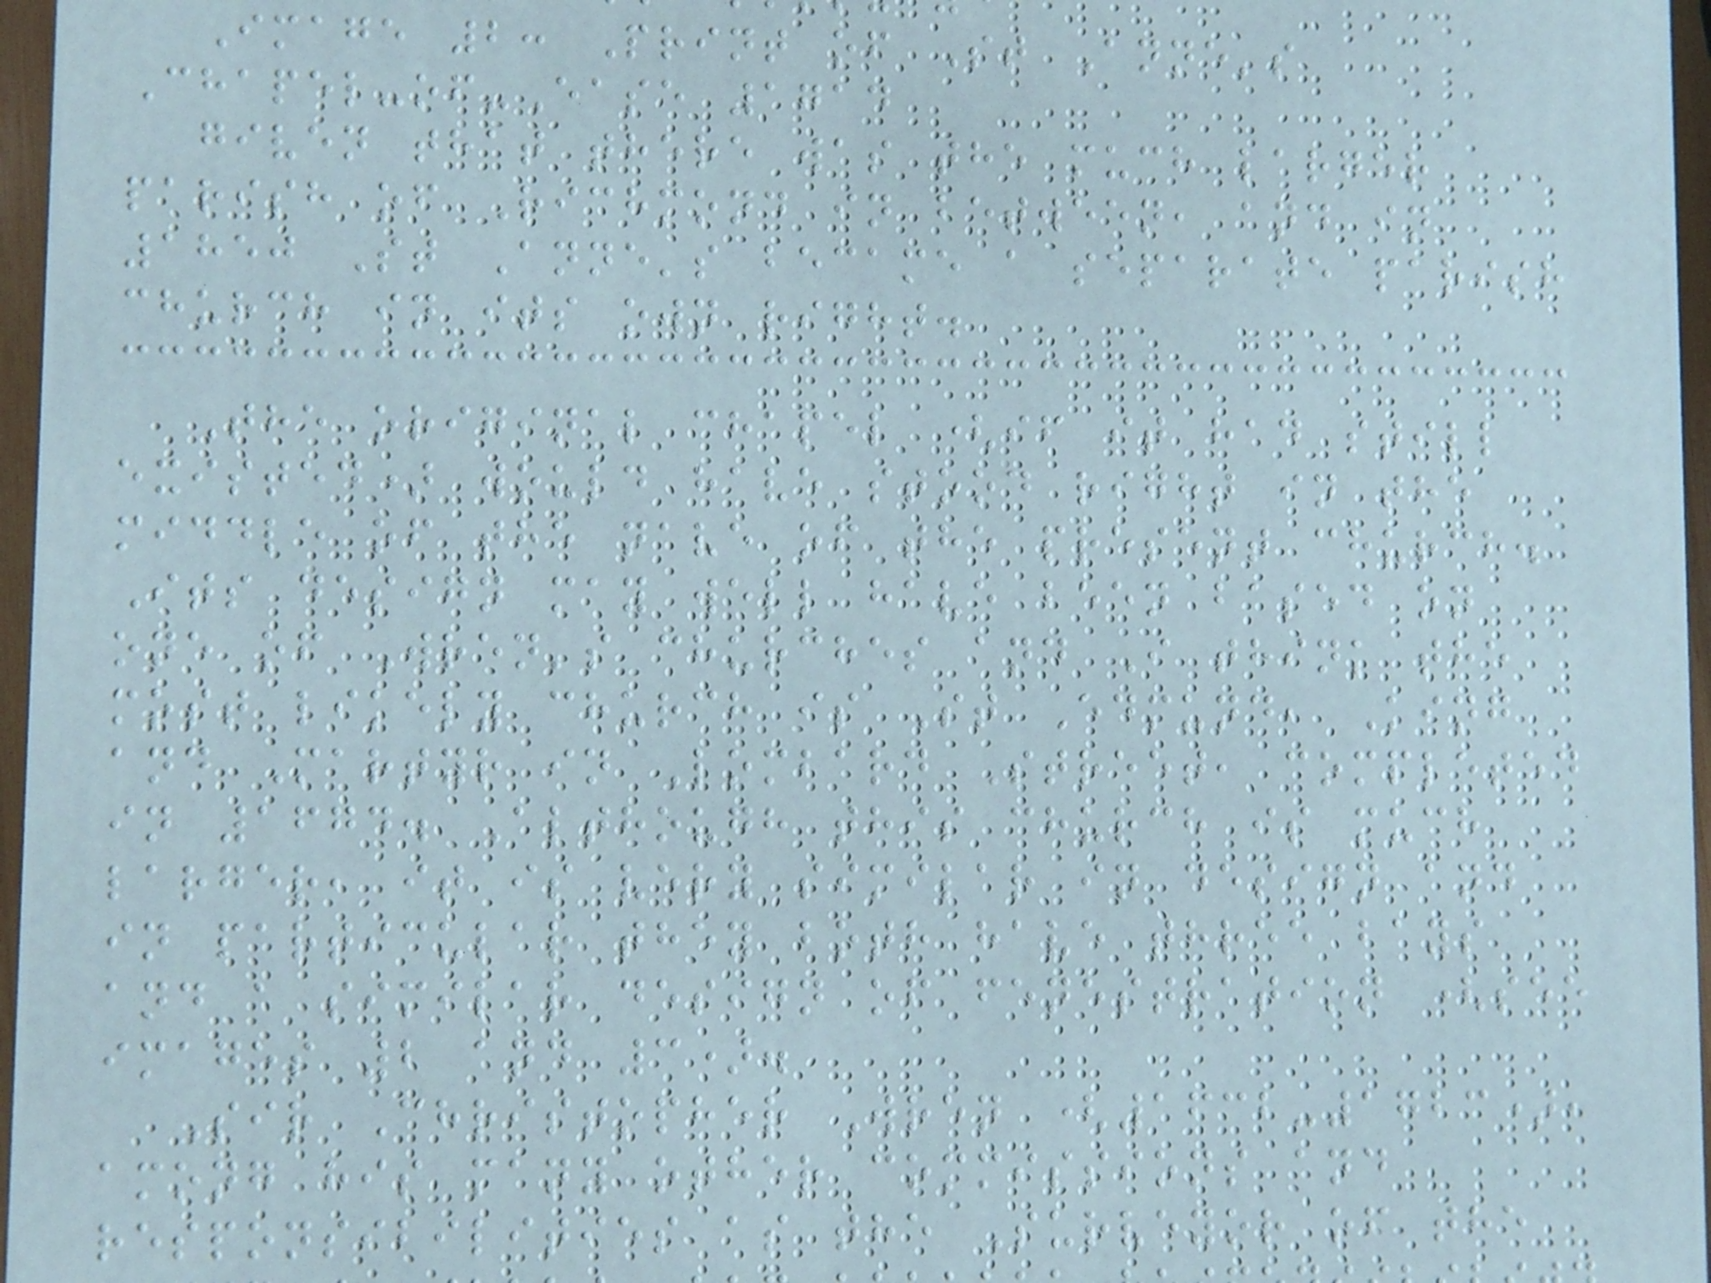Image 2: Print of St Anne's
Chapel-of-Ease 1714
given that there was the much larger
parish of Richmond in between, and in
1850 St Anne's became a separate parish
church in its own right.
The original chapel (if it had still
existed) would have stood right in the
middle of the nave of the present church.
Its design may well have been based on
one of Wren's churches and I think the
most likely church is St Edmund, King
and Martyr in Lombard Street, completed
in 1674. Although this church is much
larger, it is very similar in design and
in particular they both have three bays
and a similar design of fenestration (see
images 2 and 3).
Sir Christopher Wren (1632-1723),
among his many other commissions and
responsibilities as the Surveyor of the
